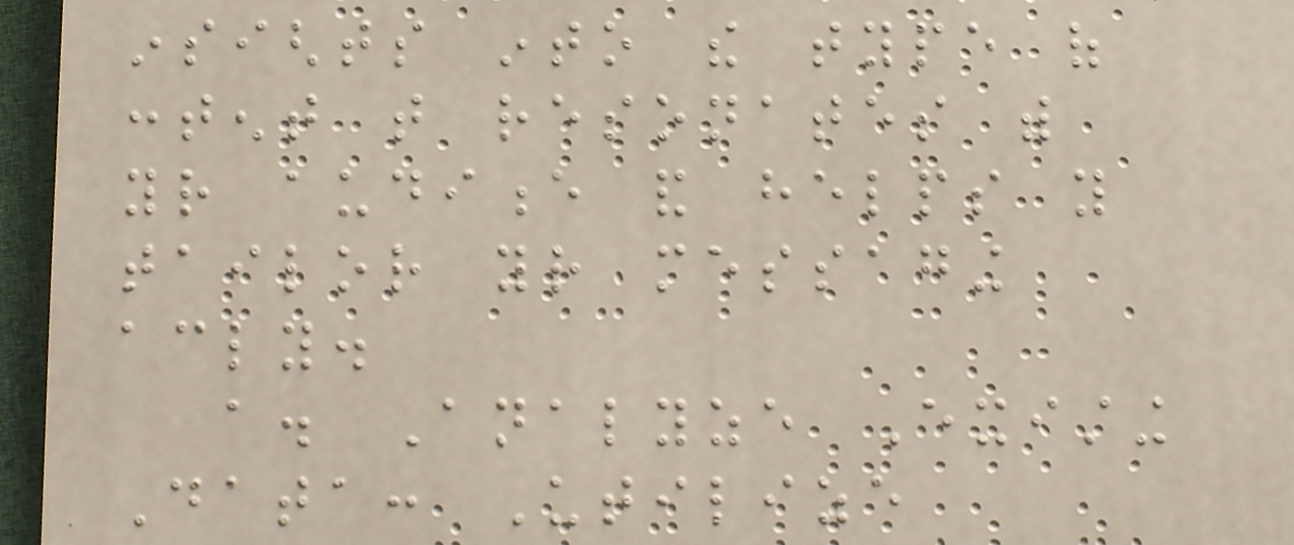insights into the type of
content that resonates with
your audience and helps you
tailor your messaging
accordingly.
a. Analyze Existing
Data: Utilize
